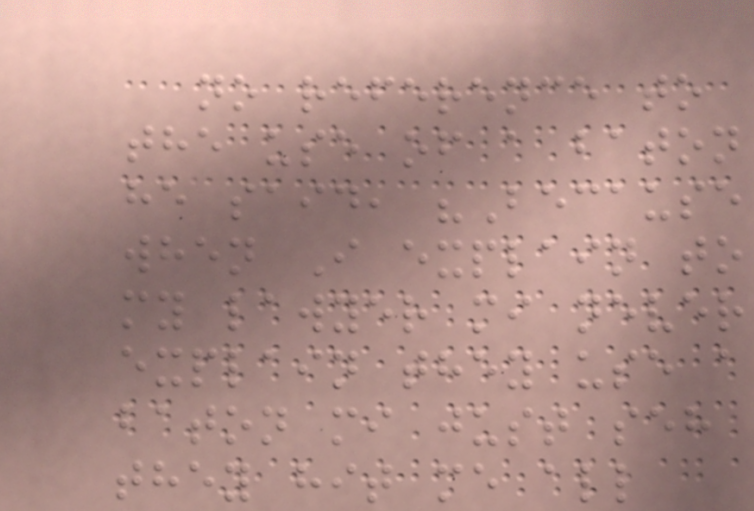no reference to
the use of a baton
he said, "Because
when I explain to
my lawyer mi never
explain they use a
baton mi just seh
they hit me all
